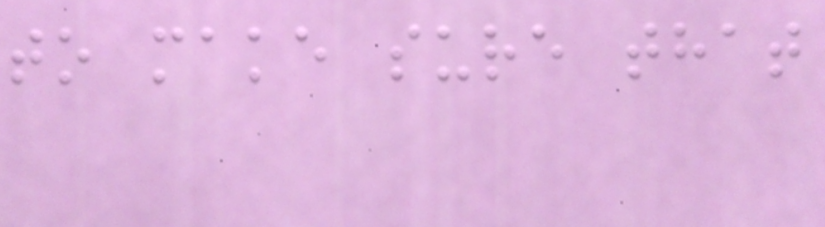to make sure that
